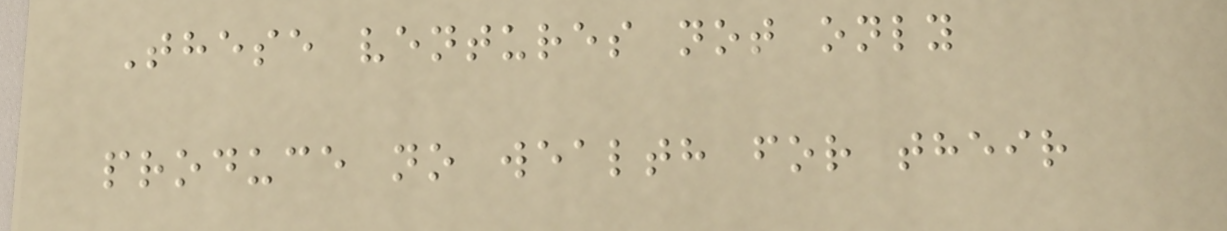These ventures not only
produce no wealth for their
